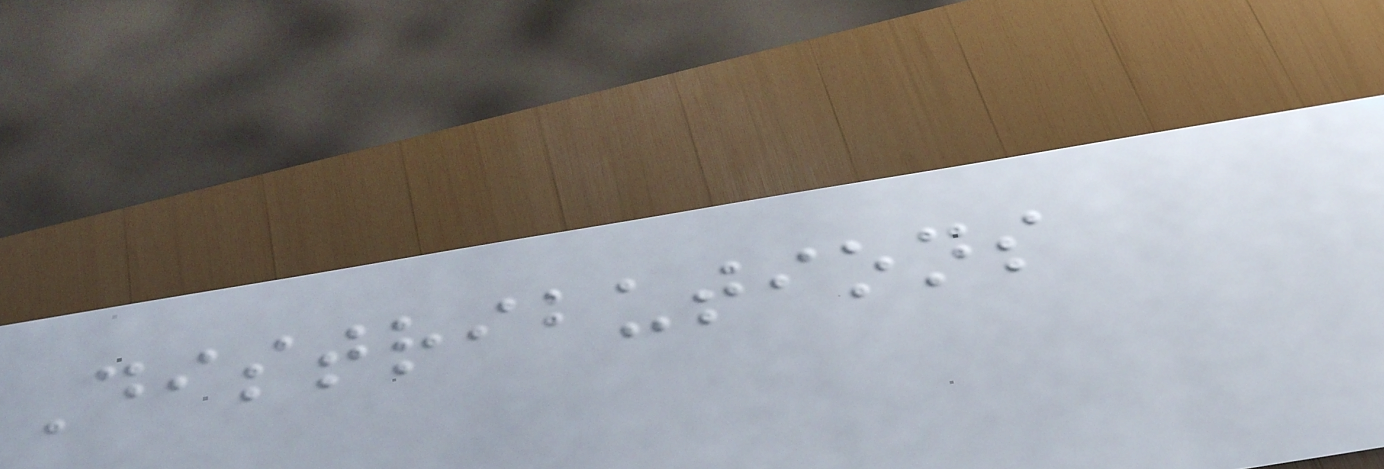Distributions
